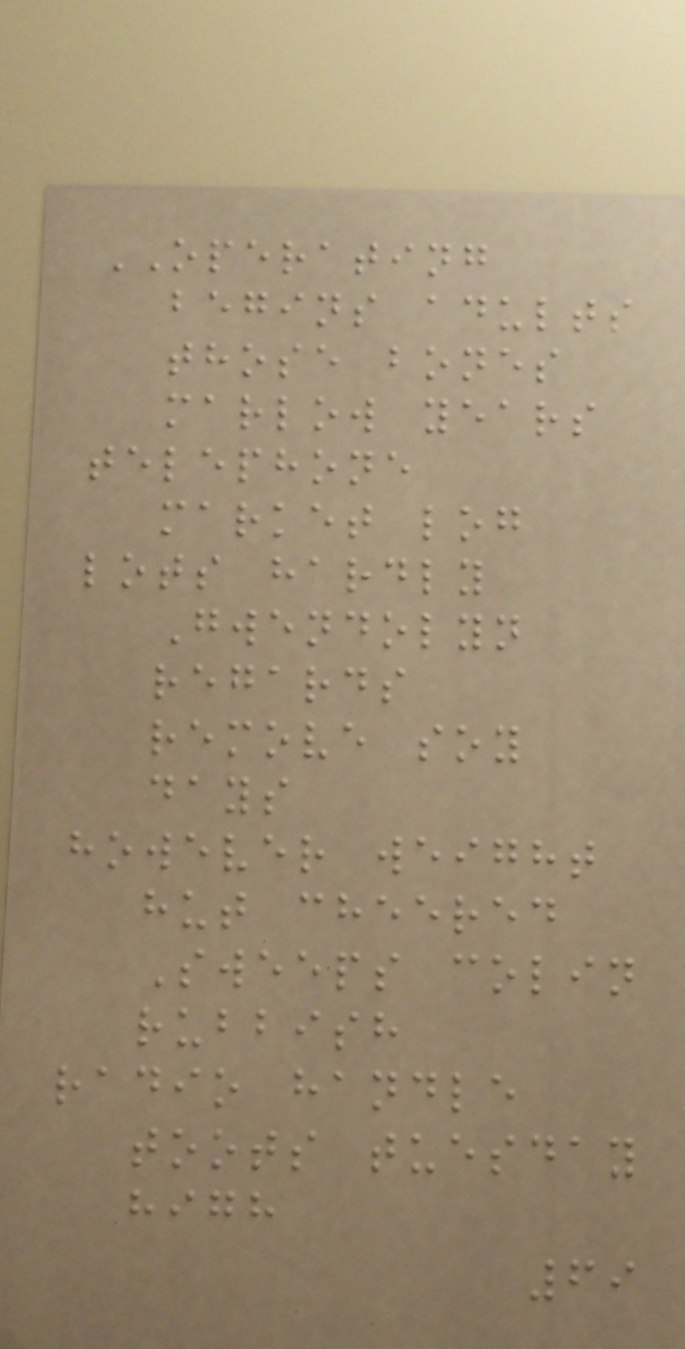OPERATING
begins adults
those bones
marlow years
telephone
market log
lots hardly
Gwendolyn
regards
remove soy
days
however weight
hut cheered
Sweeps colin
rubbish
radio handle
toots tuesday
high
69
